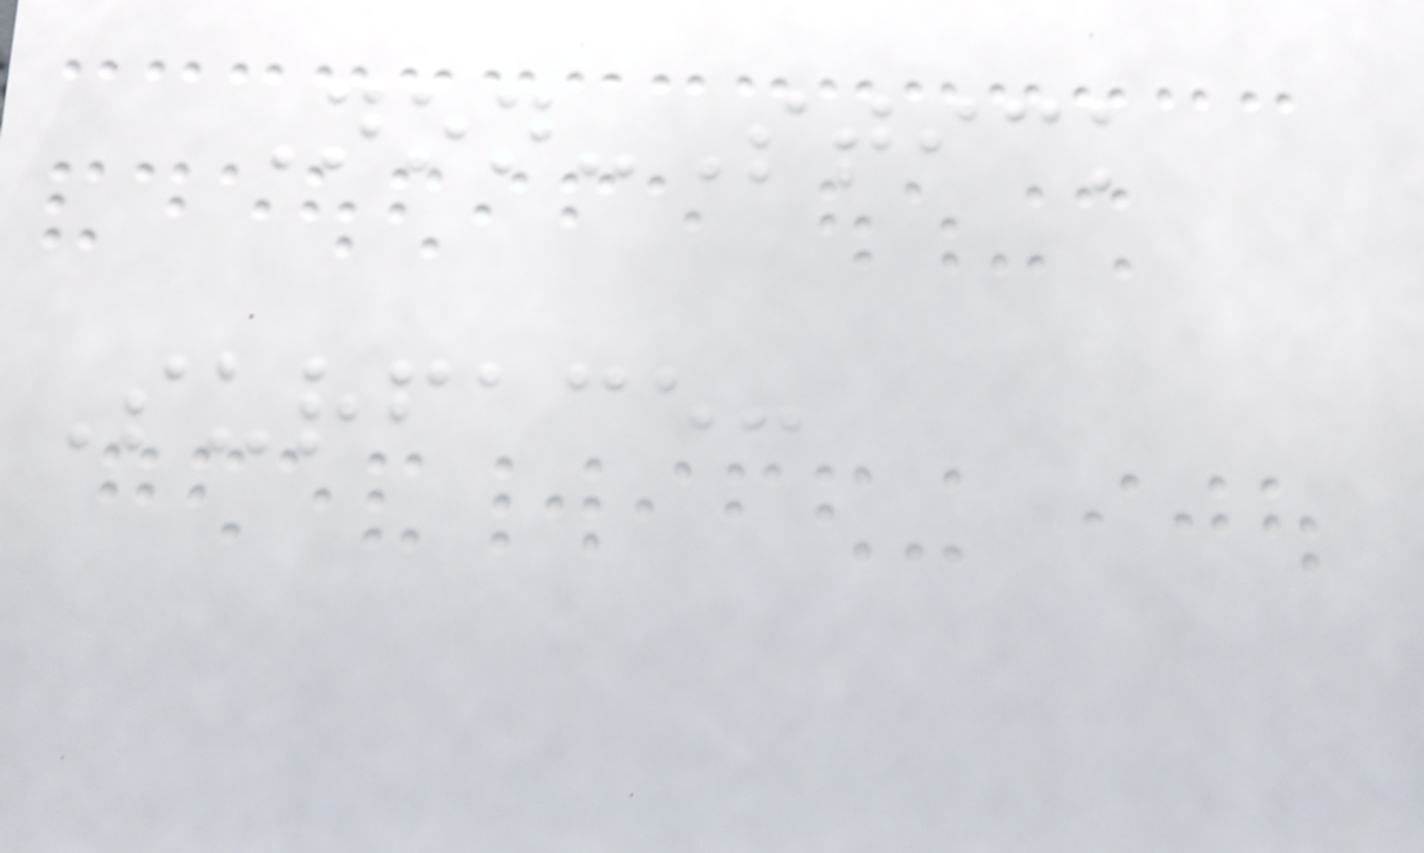Non-Stick
Surface:
